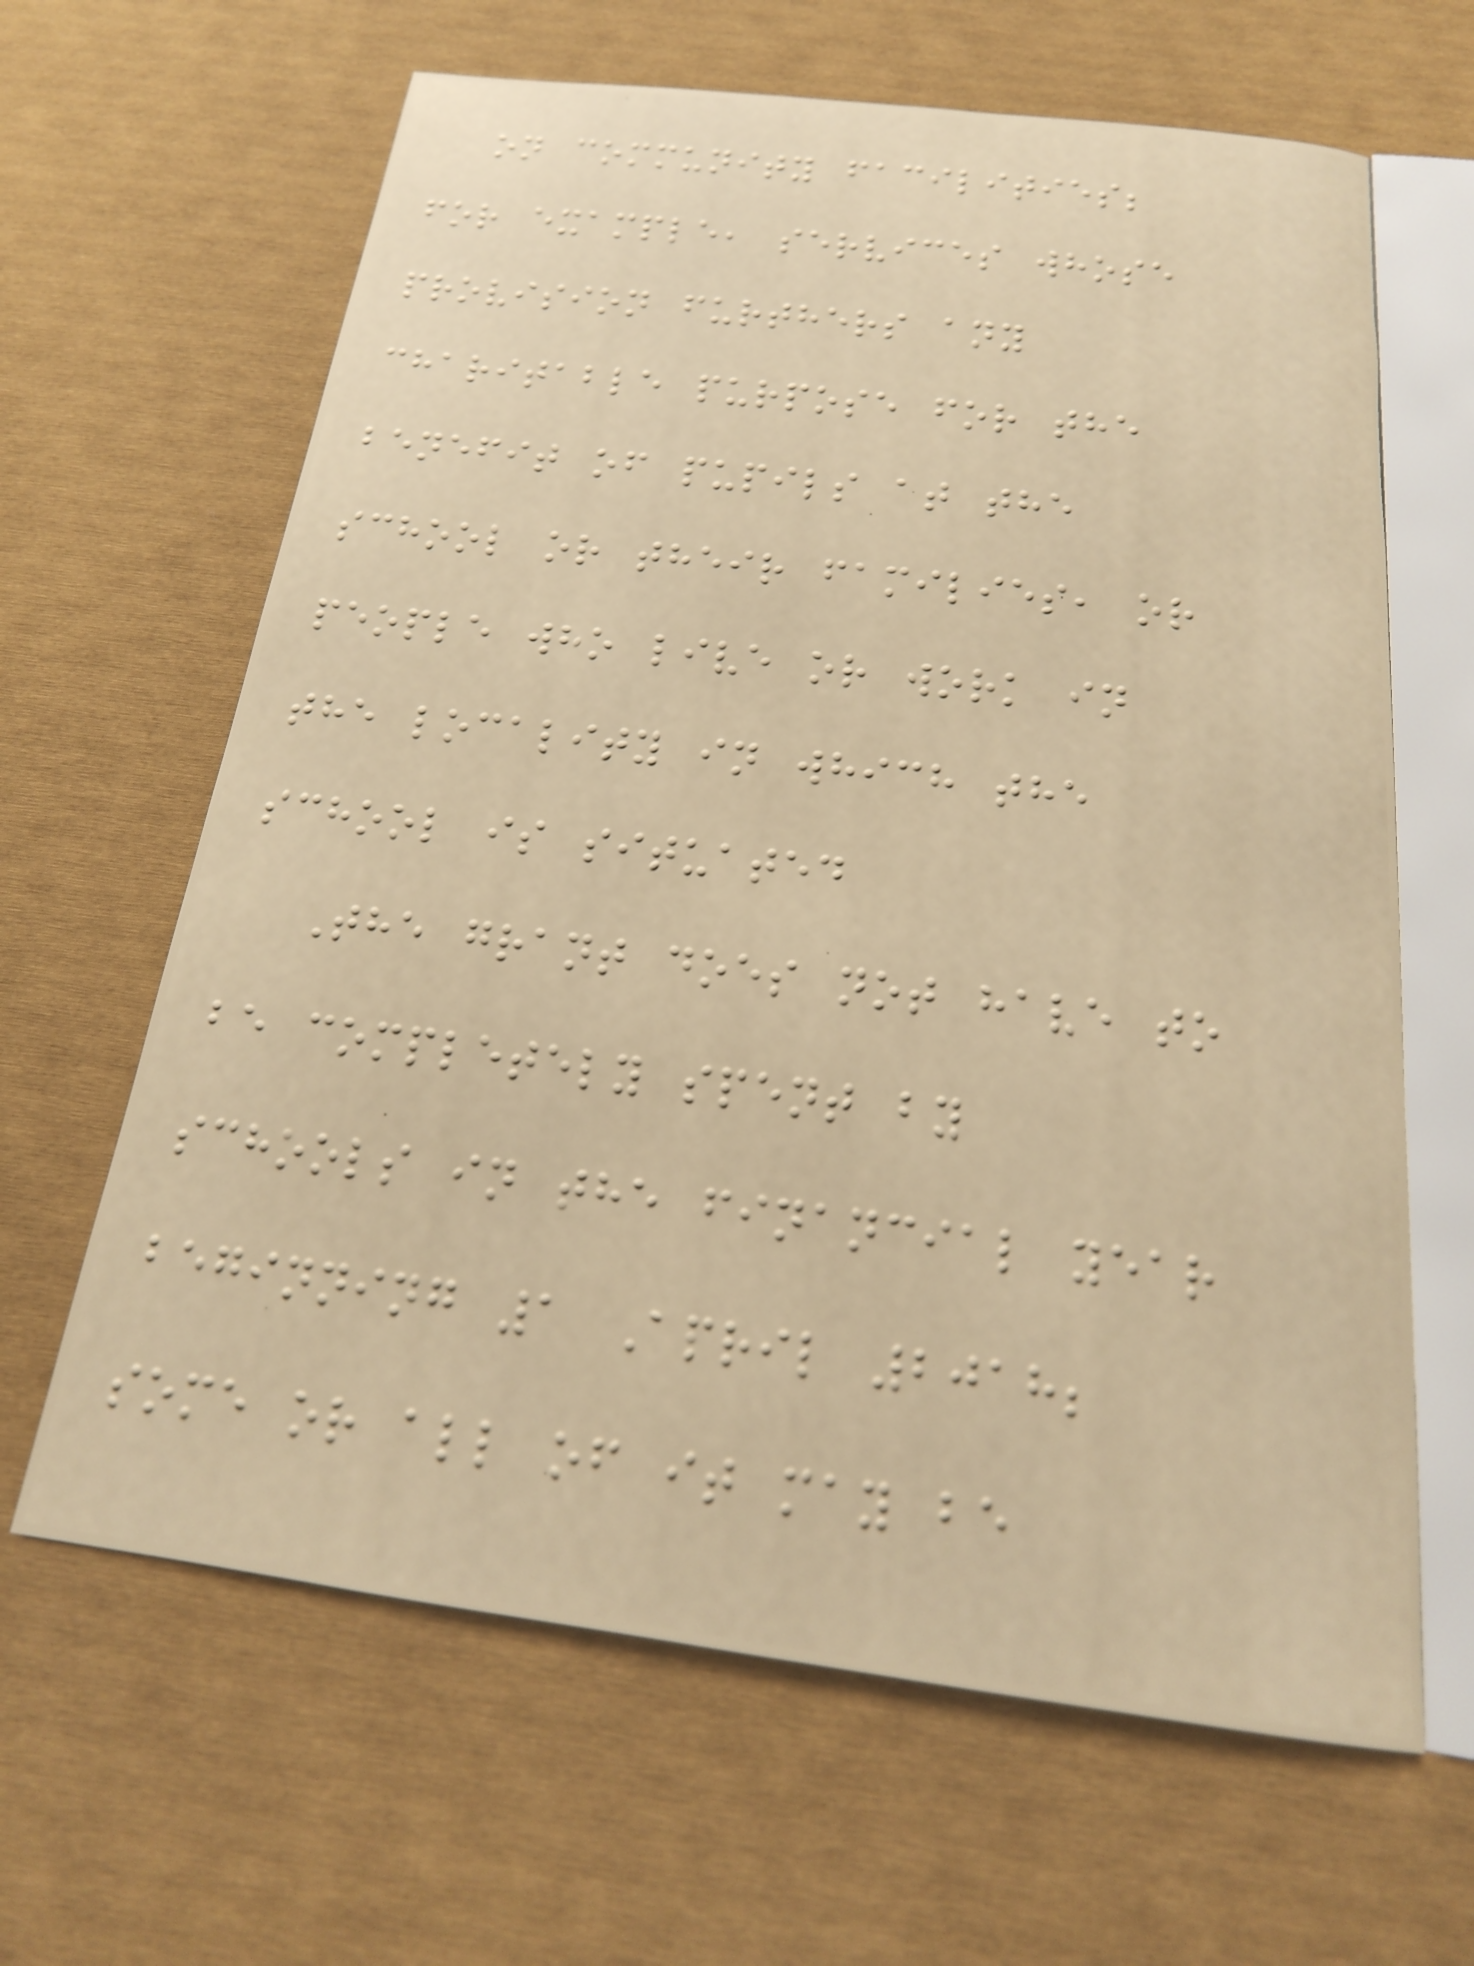on community facilities;
for example, services whose
provision furthers any
charitable purpose for the
benefit of pupils at the
school or their families, or
people who live or work in
the locality in which the
school is situated
The grant does not have to
be completely spent by
schools in the financial year
beginning 1 April 2018;
some or all of it may be
